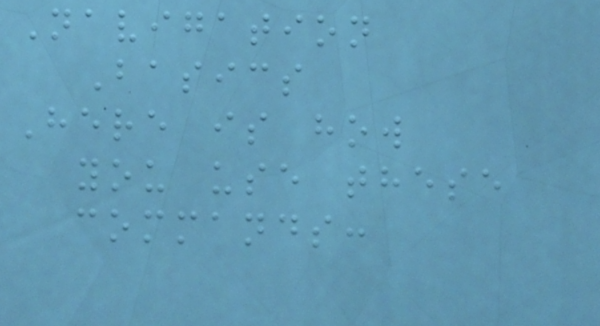Navigation
Basics
Here is how
you use these
commands:
